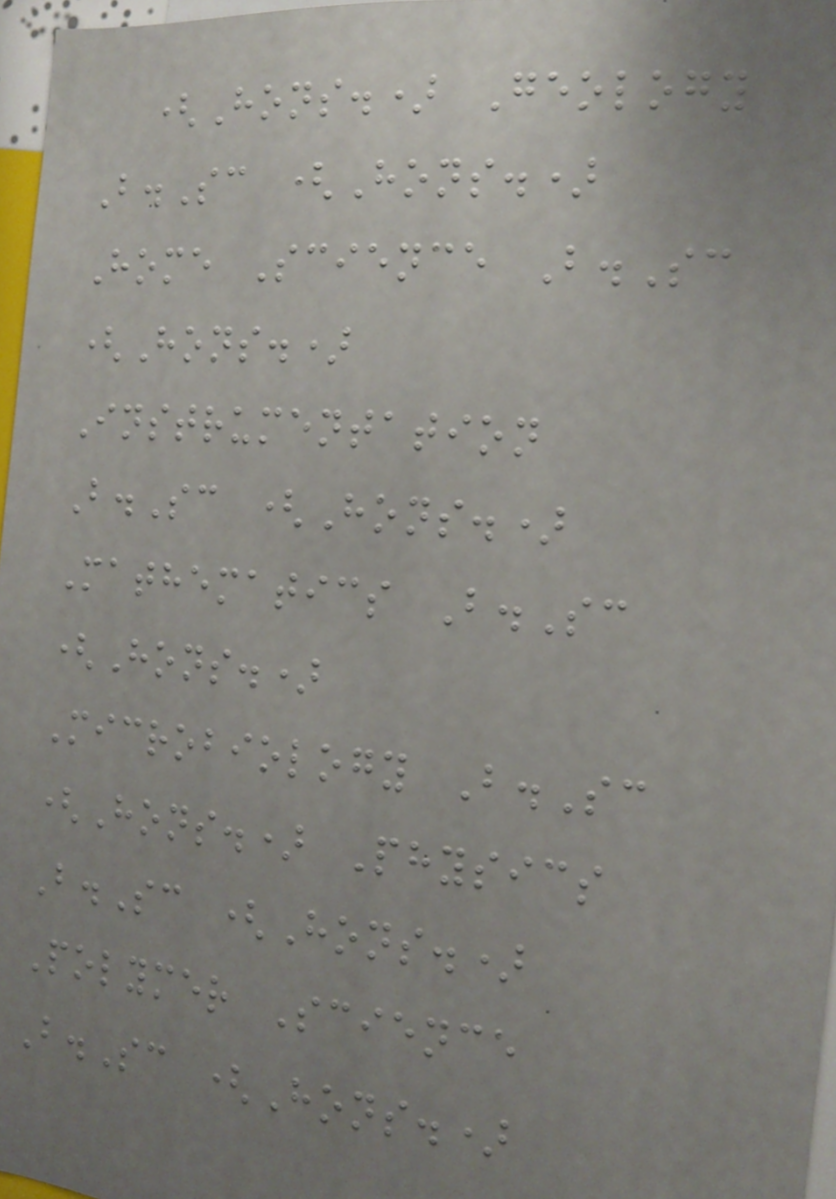(Hons.) Geology
B.Sc (Hons.)
Home Science B.Sc
(Hons.)
Instrumentation
B.Sc (Hons.)
Mathematics B.Sc
(Hons.)
Microbiology B.Sc
(Hons.) Physics
B.Sc (Hons.)
Polymer Science
B.Sc (Hons.)
